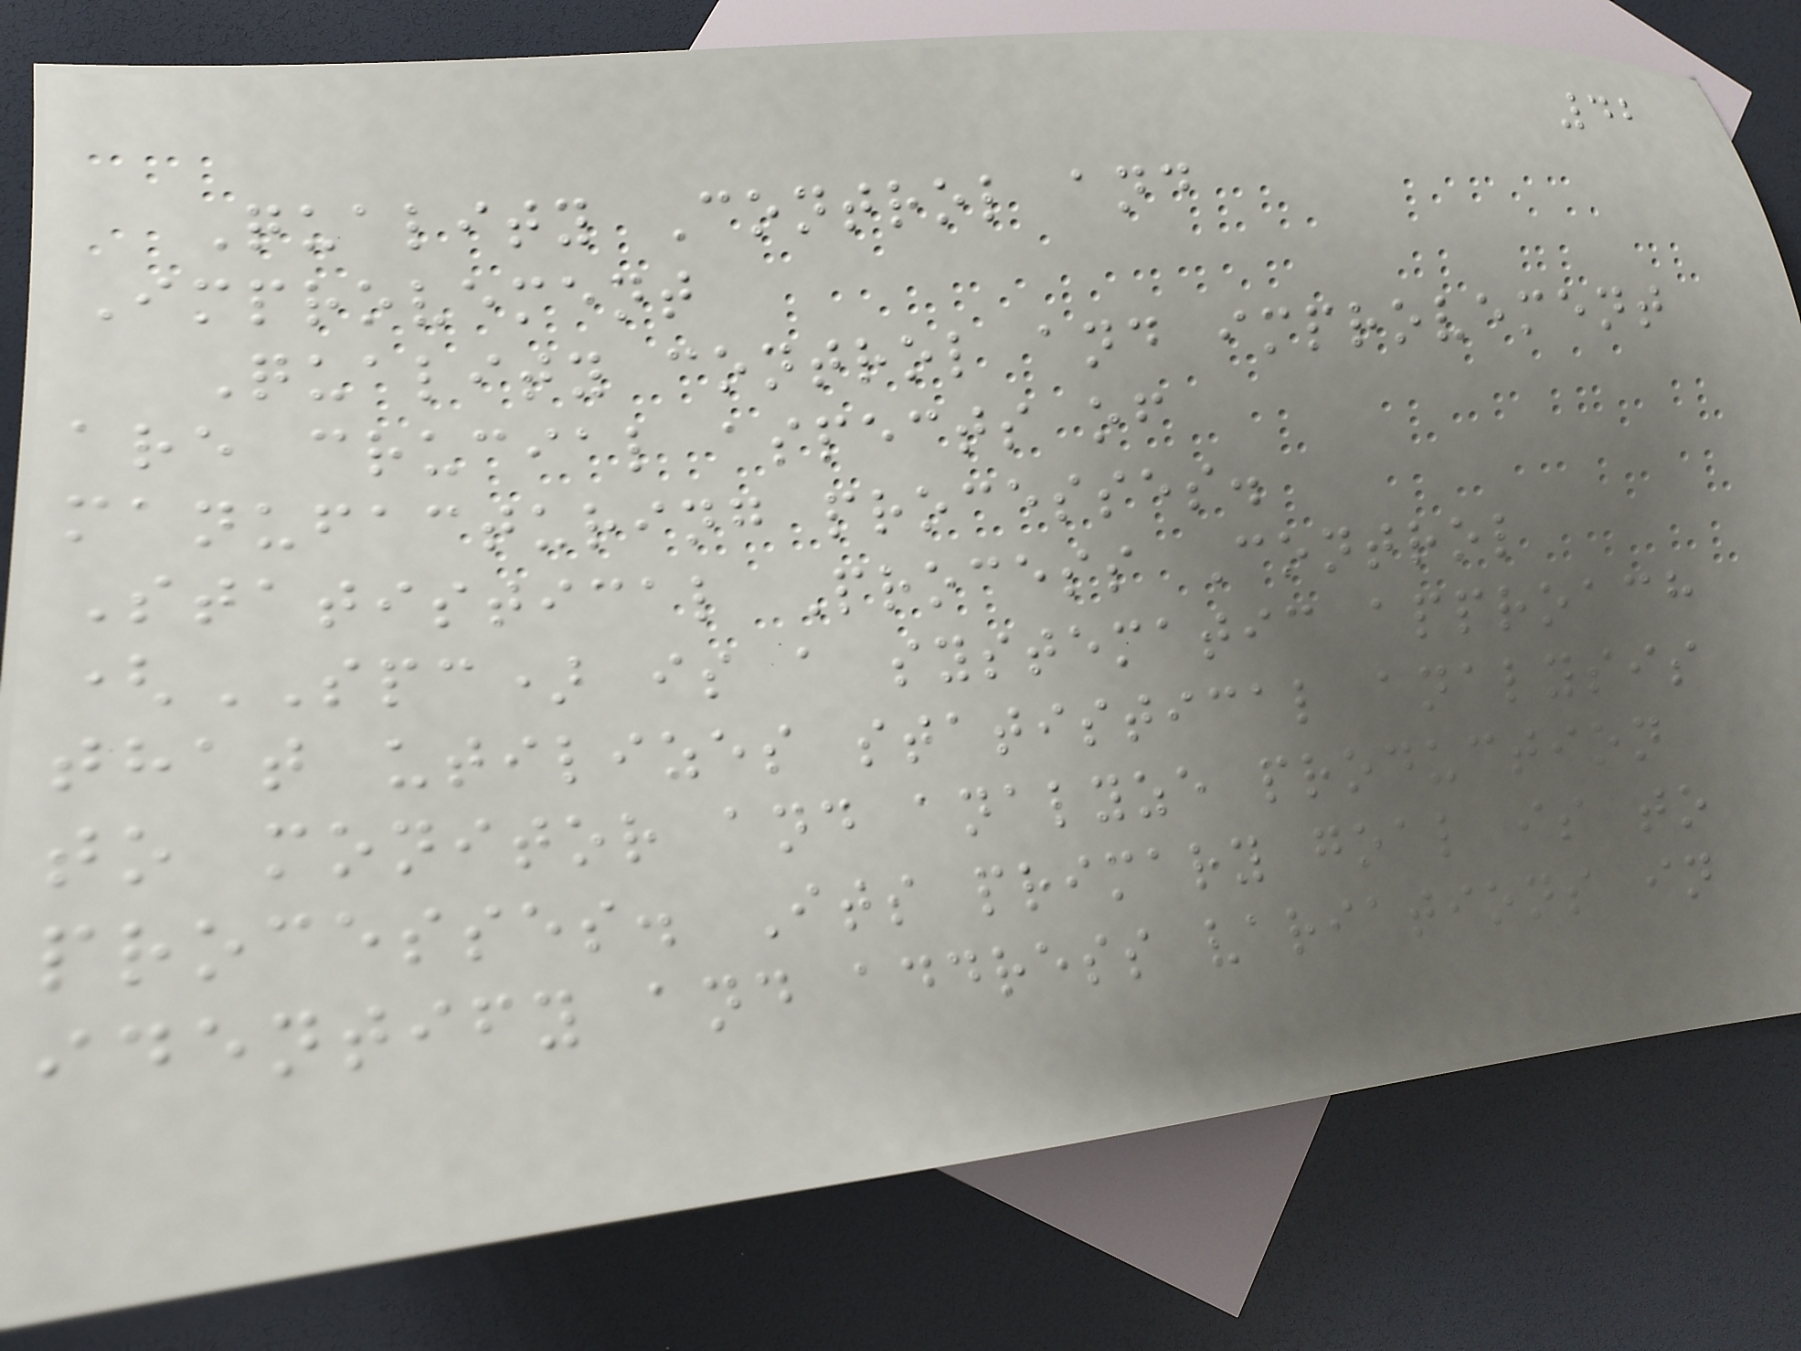42
Quality Control and
Improvement
Quality control and improvement
are crucial aspects of
manufacturing processes.
Statistical Process Control
(SPC) is a systematic approach
that utilizes statistical analysis
to monitor and analyze production
processes. Its primary goal is to
identify and address variations in
